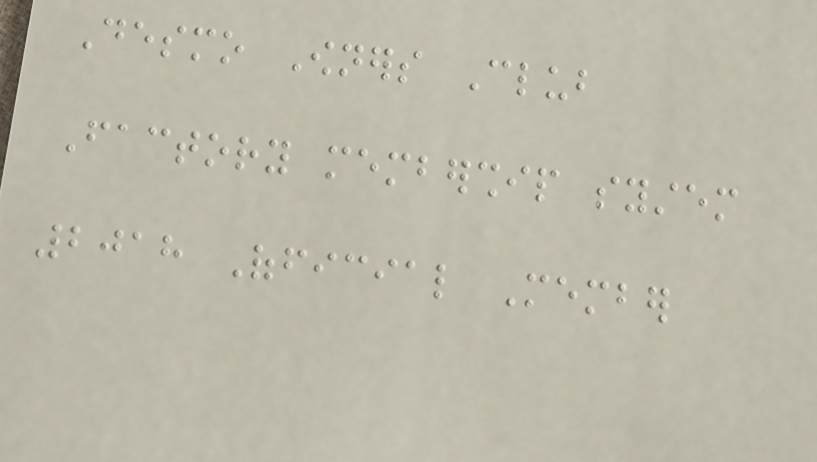Desmo Owners Club
Factory membership system
2018 Official Member
